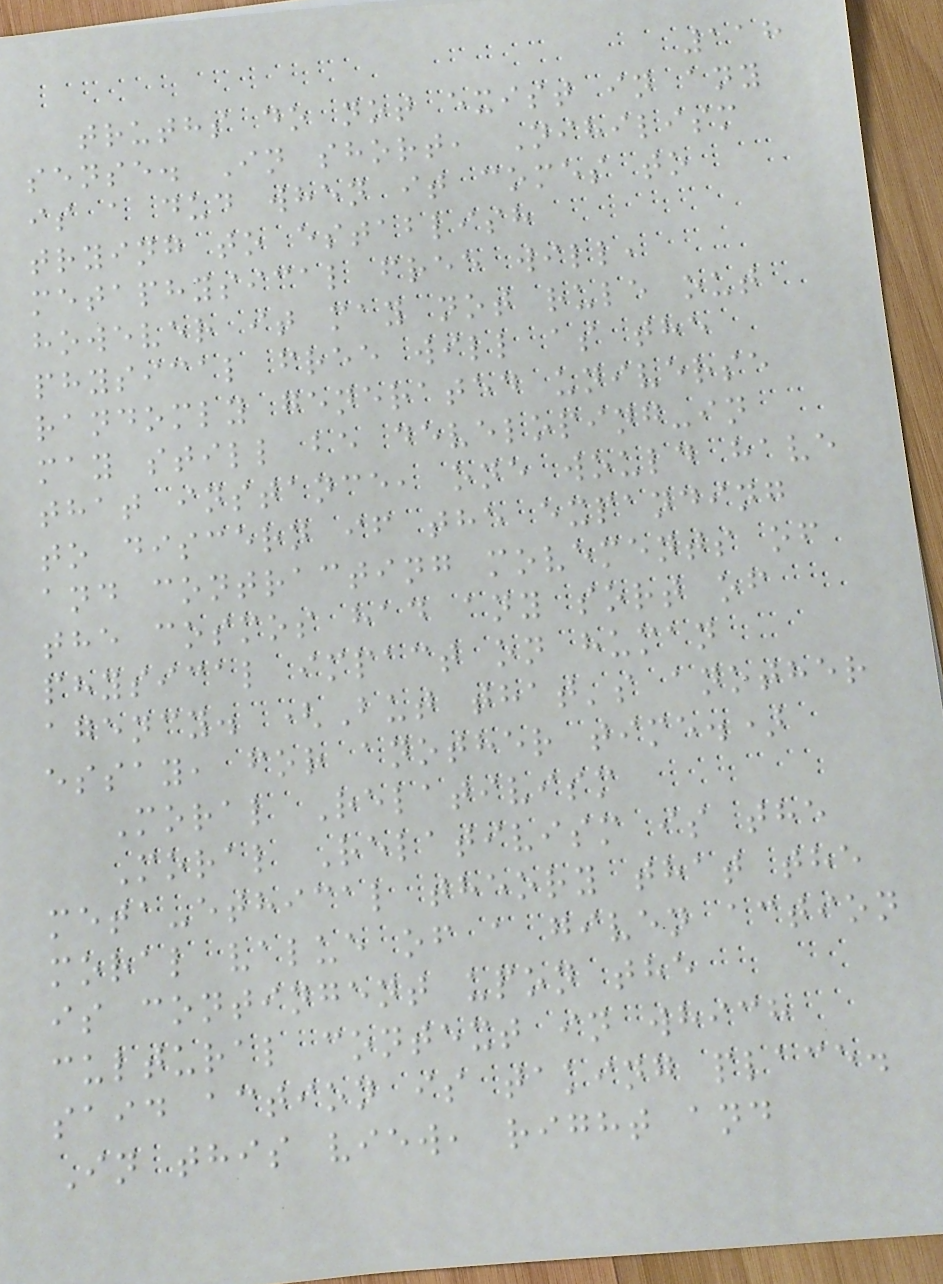118
truths do not exist in any
sense. In short, Nihilism
is a dud when it comes to
trying to establish
metaphysical free will,
however it may not rule out
physical free will as the
randomly generated universe
may still be developing-in
that instance, one would have
to discern if the expanding
and contracting movements of
the cosmos had any sort of
physical impact on human
agency. (But that's another
essay, for another time.)
Moral Relativism
Moral Relativism is the
meta-ethical theory that the
moral value of a given action
is contingent upon the
cultural context in which
said action is taking place.
In this view, right and
